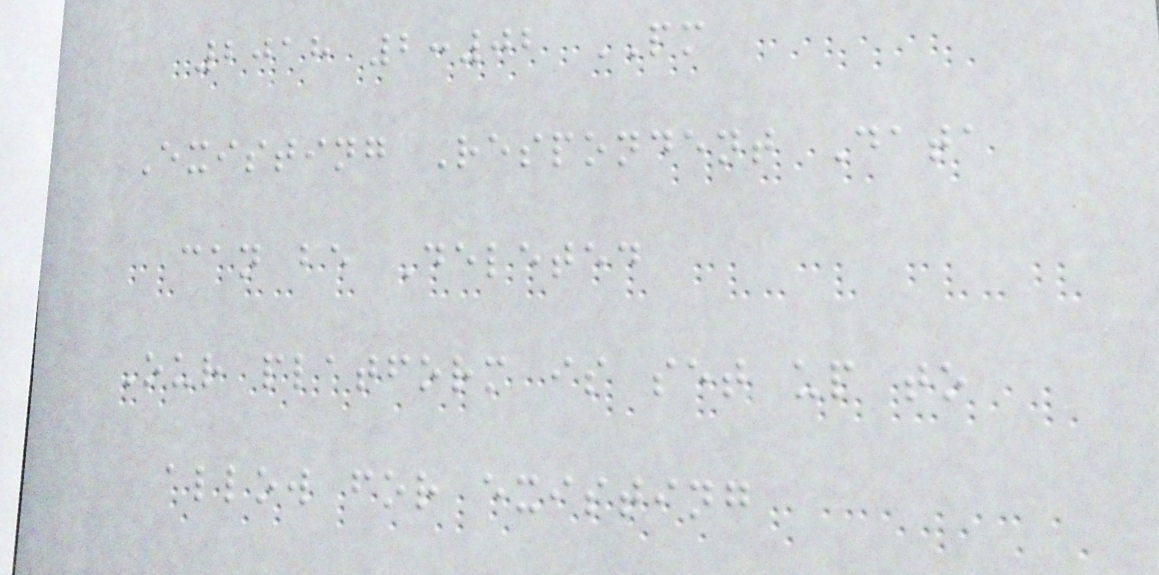2018 2:02 PM
Existing Respondent Data
can be Deleted
Our platform is set up to
allow for existing
